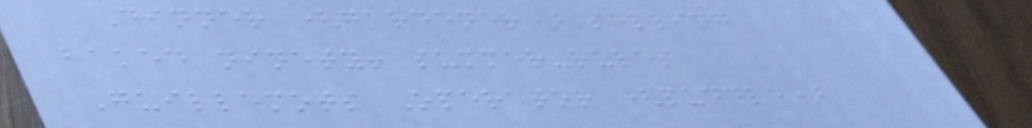Dinner (gardener) selling
baked ninety! summer-rules
Guillemots Operator (puddle)
